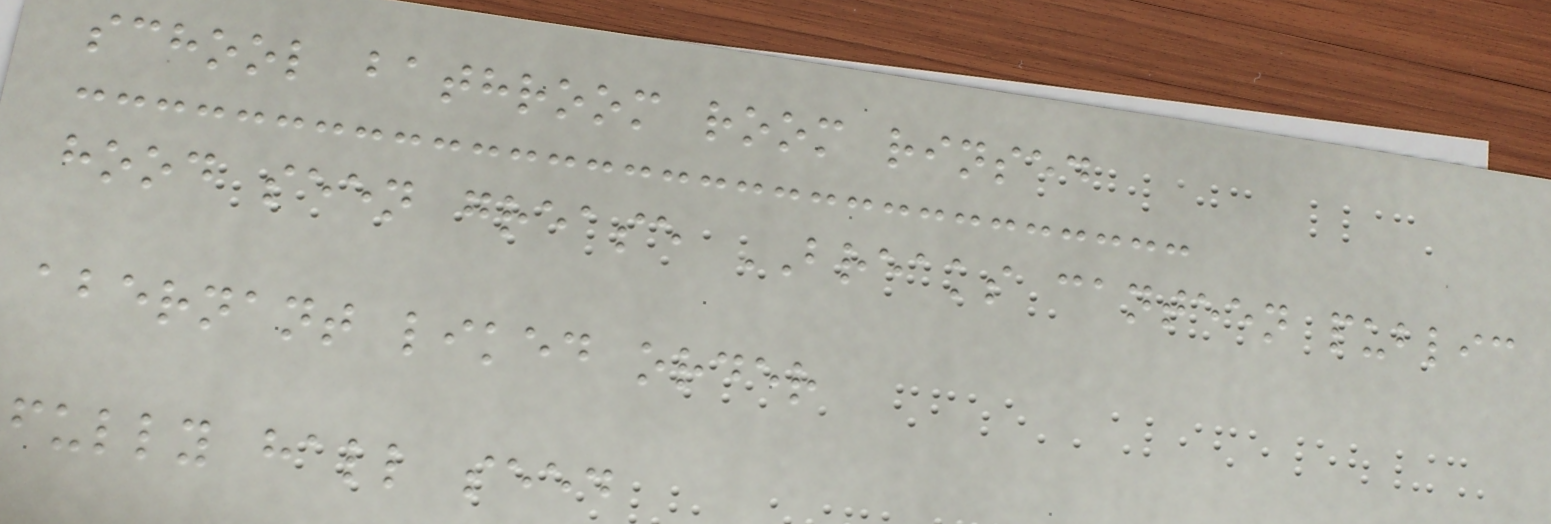school bathroom room rinsed
hood seen grease BREAKS canteen public
abernant liked order
fully hall seed
